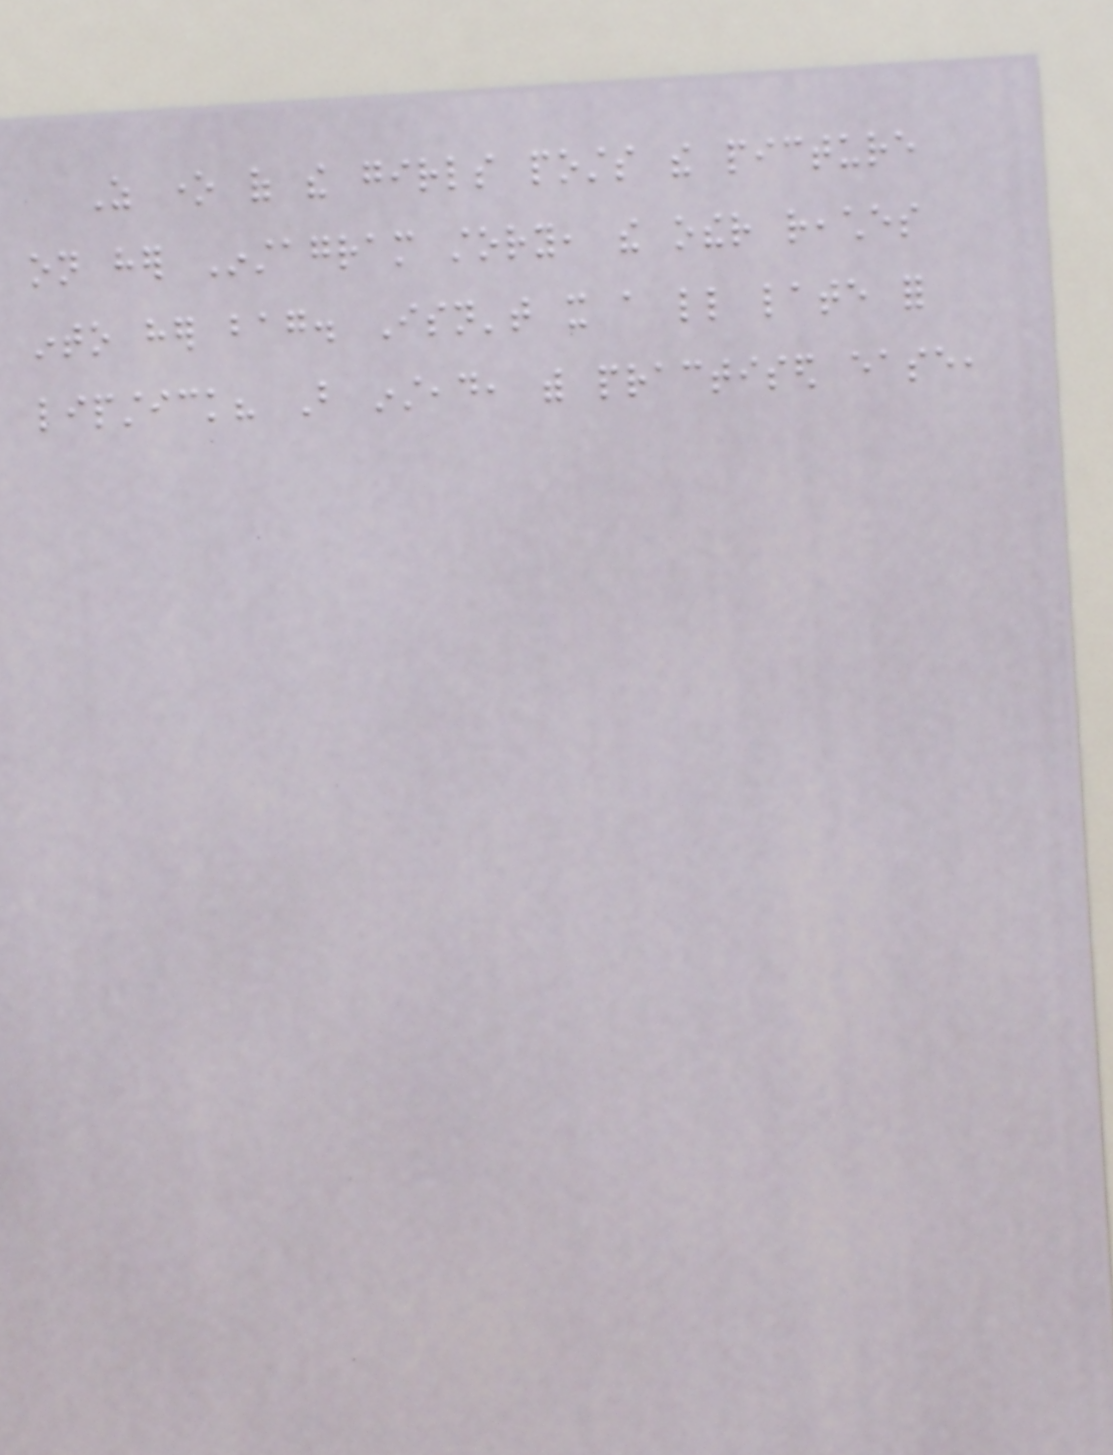As one of the girls posts the picture
on her Instagram story, the other reaches
into her bag. Isn't it a little late for
lipstick? But instead, with practised ease,
